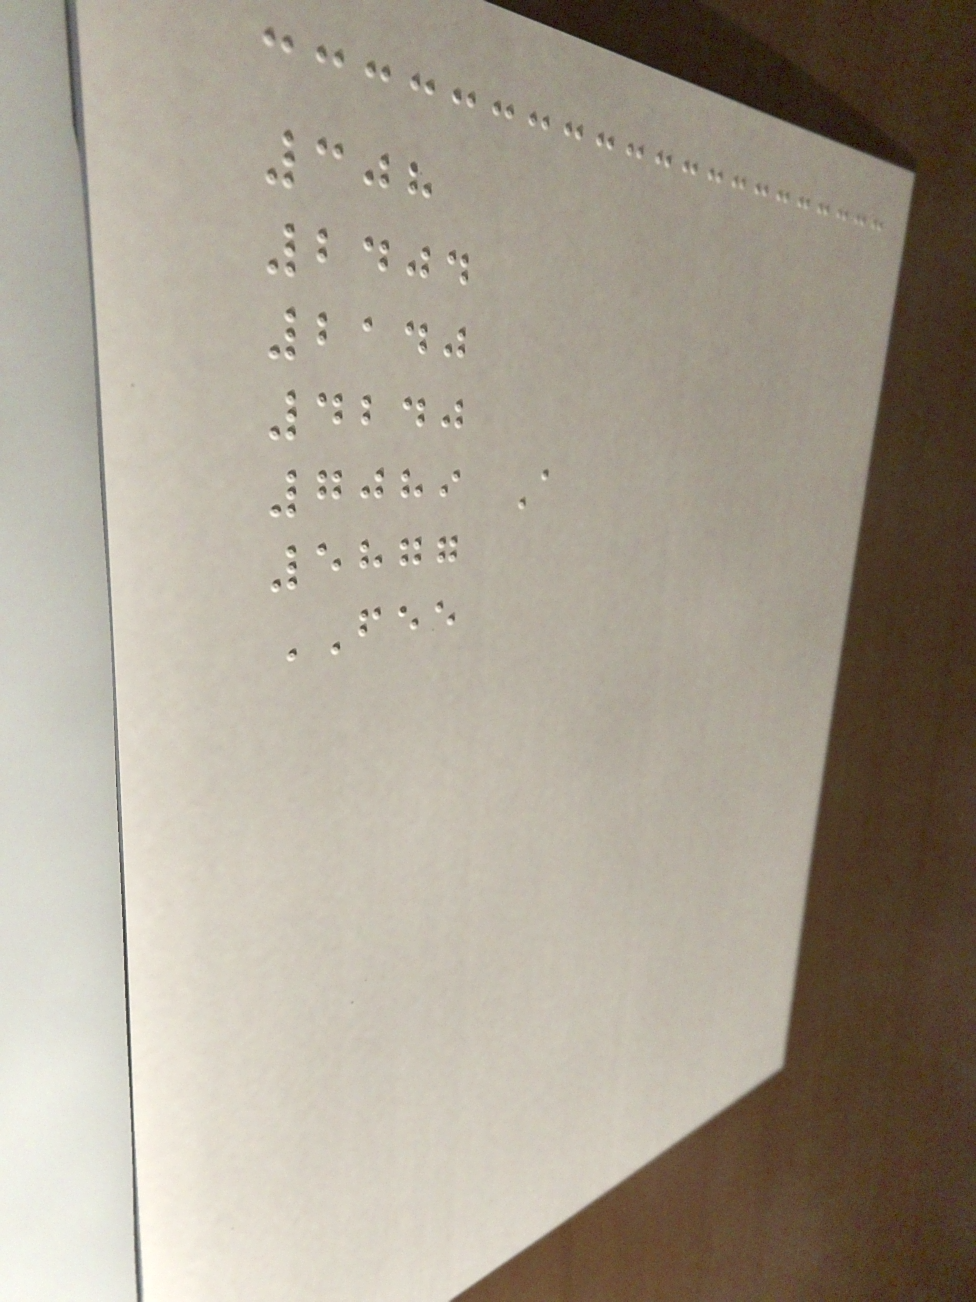308
2404
2140
4240
7089 A
5877
FEE
